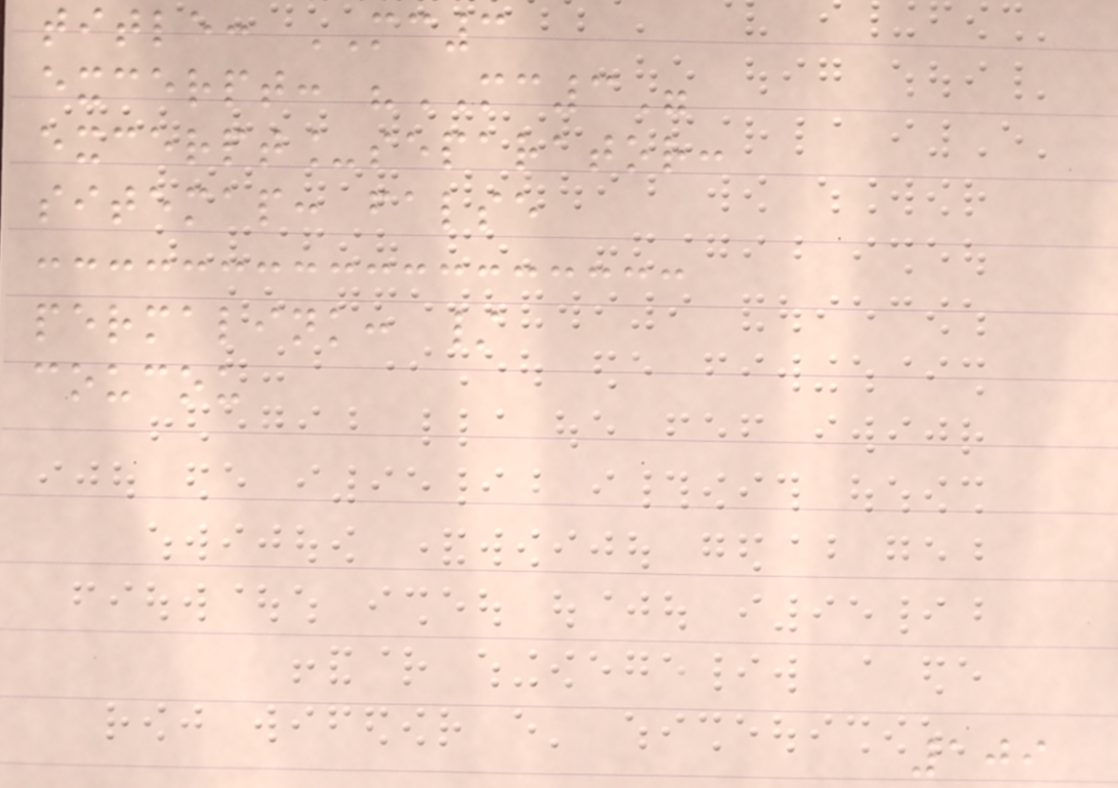title: MC3
excerpt: "MC3"
excerpt_separator:
sitemap: false
permalink: /
coucou
109
